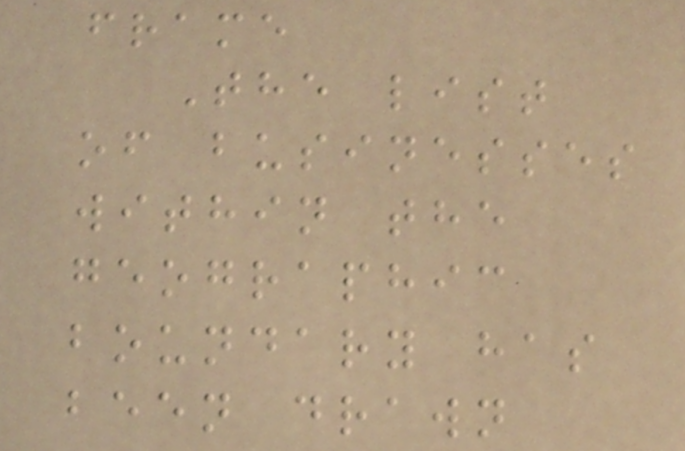frame
The list
of businesses
within the
geographic
boundary has
been drawn
